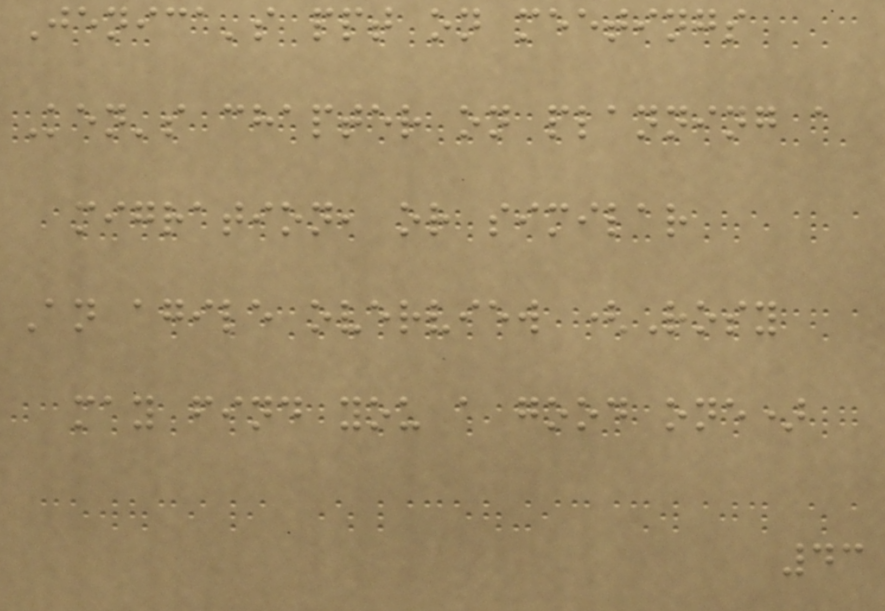Jenica's ppt on meetings
Ken's chapter on planning a
migration, or similar
An agile overview (Rosy
may find you a good one)
43
